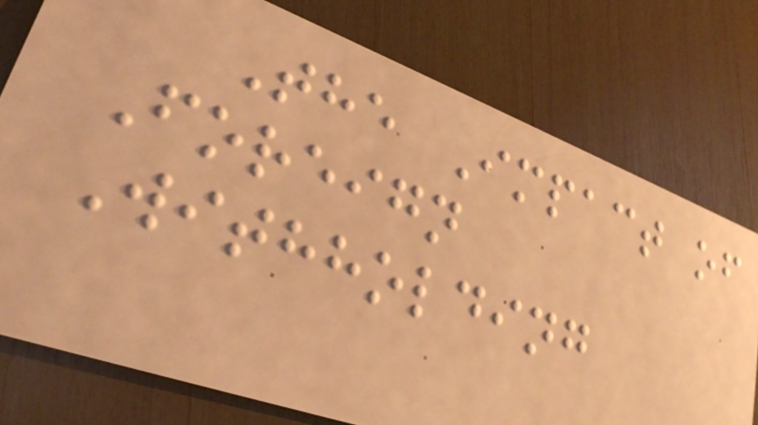The Impact of
Foreign
Withholding
